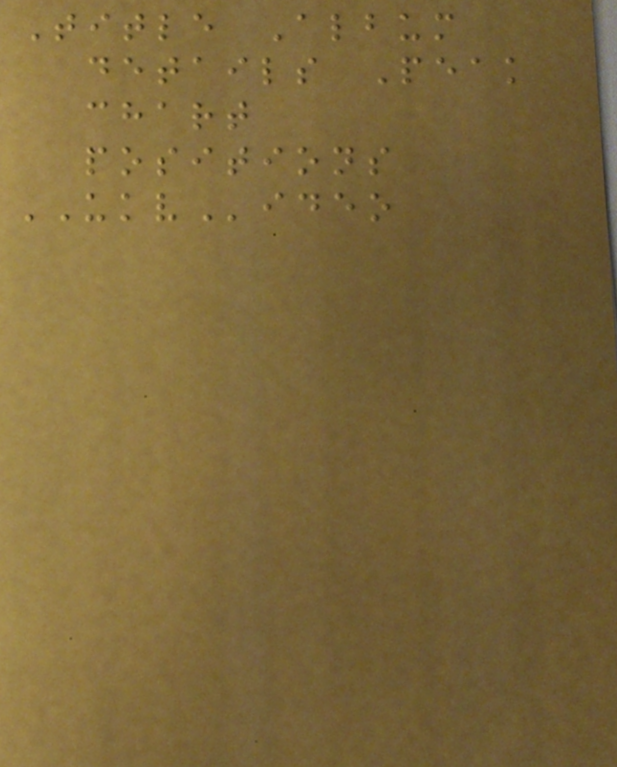Title Album
details Peak
chart
positions
UKVideo
